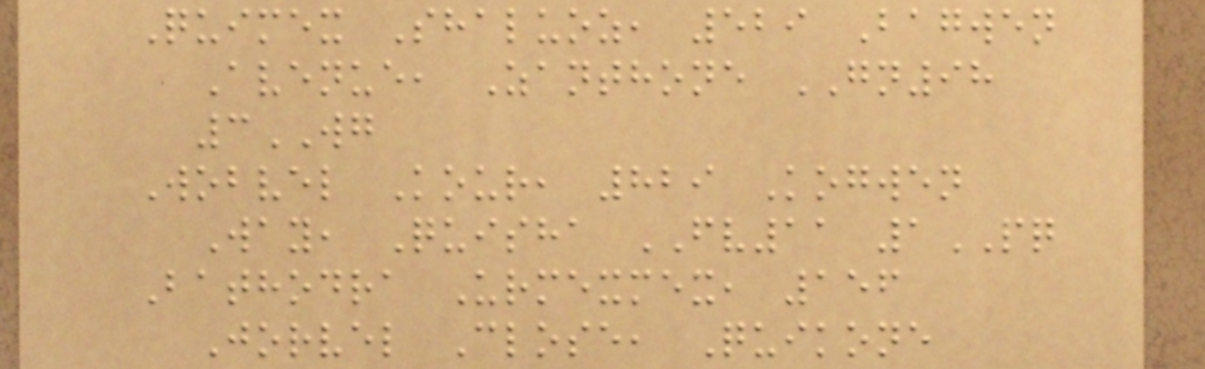Quimex Shaluoz, 529 Bagwen
Avenue, Zanthone GN98
3WG
Wobvel Kour, 829 Kogwen
Way, Quisha FV11 1PQ
Bathodra Urmexmex, 156
Jorvel Close, Quikone
